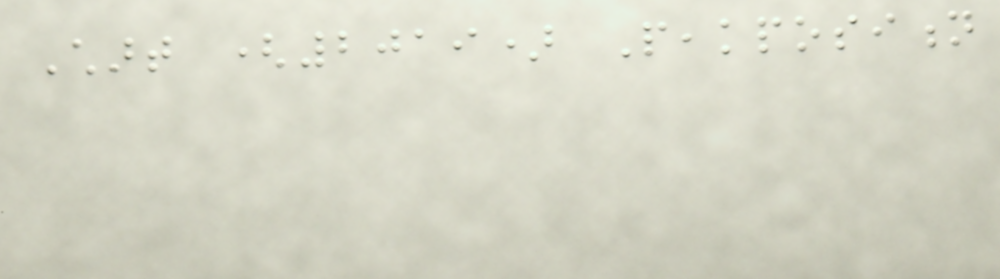Chart (2019) Peakposition
